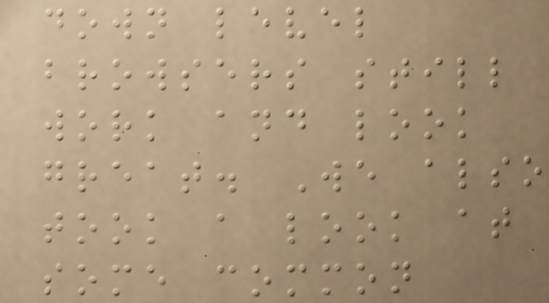down level
browsers still
work and look
great. We also
took a look at
some common
